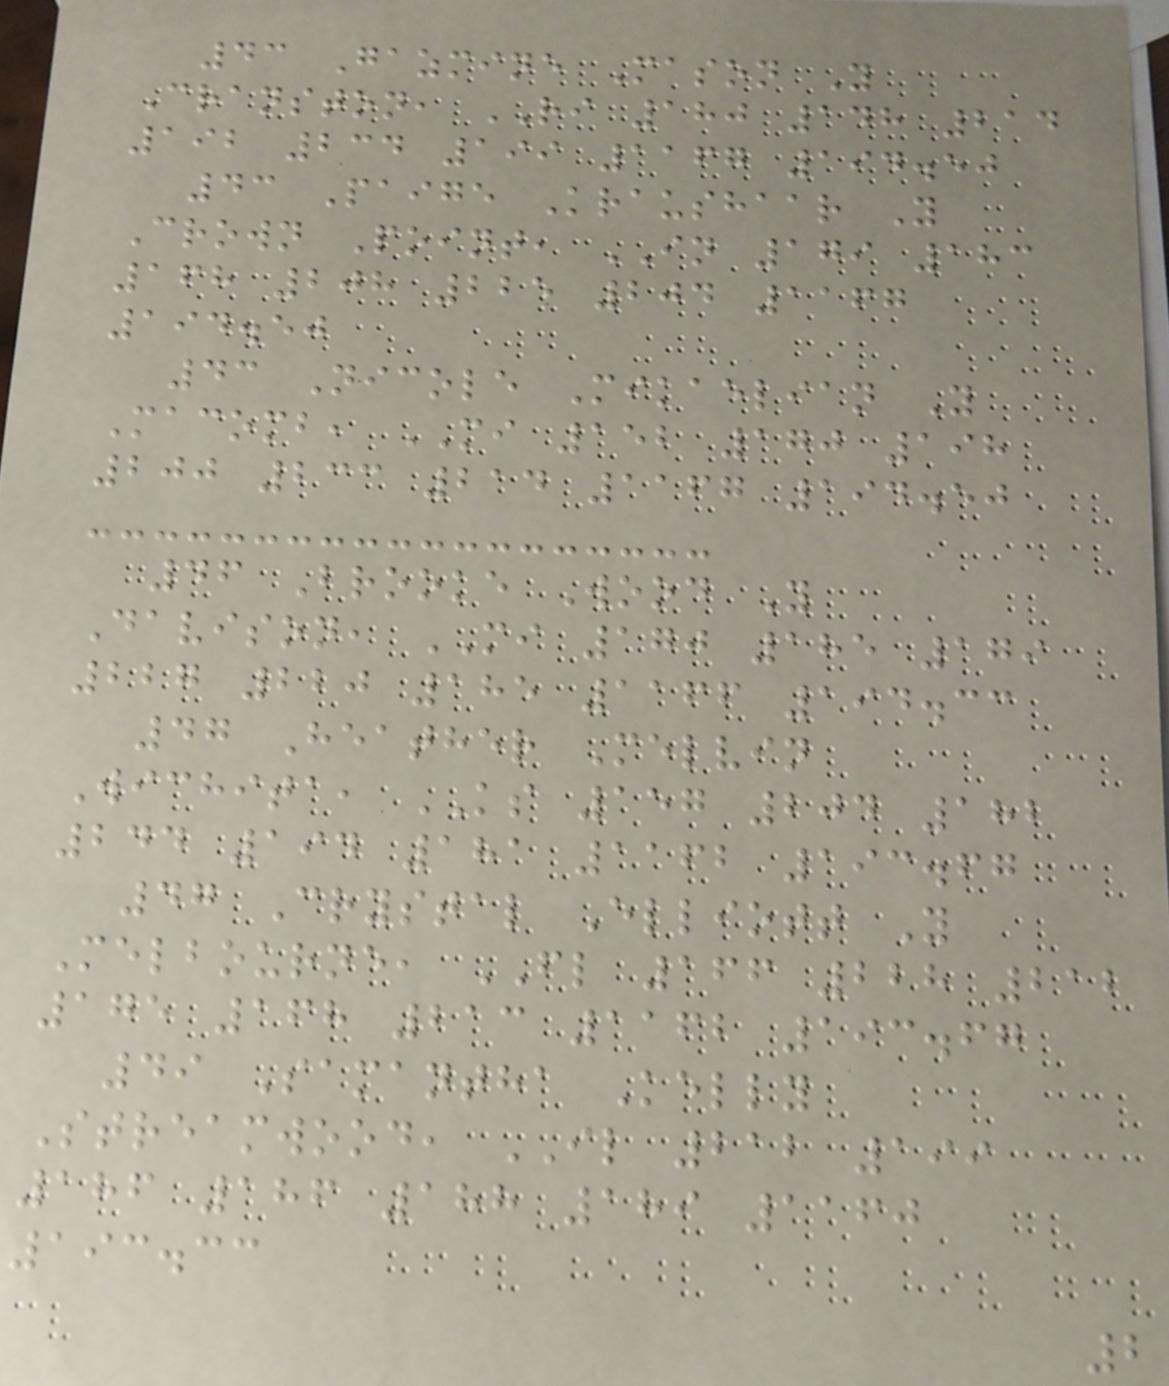43 Gazmine Mason Y
Cranston, RI 180 148 214
192 234 199 1167 194.50
43 Paige Kraushaar Y
Crown Point, IN 179 183
168 208 225 204 1167
194.50
43 Nicole Mikaelian Y
Macomb, MI 152 170 198
200 233 214 1167 194.50
46 Brooke Wood Y
Davison, MI 170 185 179
227 220 185 1166 194.33
47 Heather Melvin
Wichita, KS 157 204 182
244 194 181 1162 193.67
47 Crystal Elliott Y
Melbourne, FL 166 228 212
175 168 213 1162 193.67
49 Samantha Kelly
Streamwood, IL 212 199
186 186 188 189 1160
193.33
2
